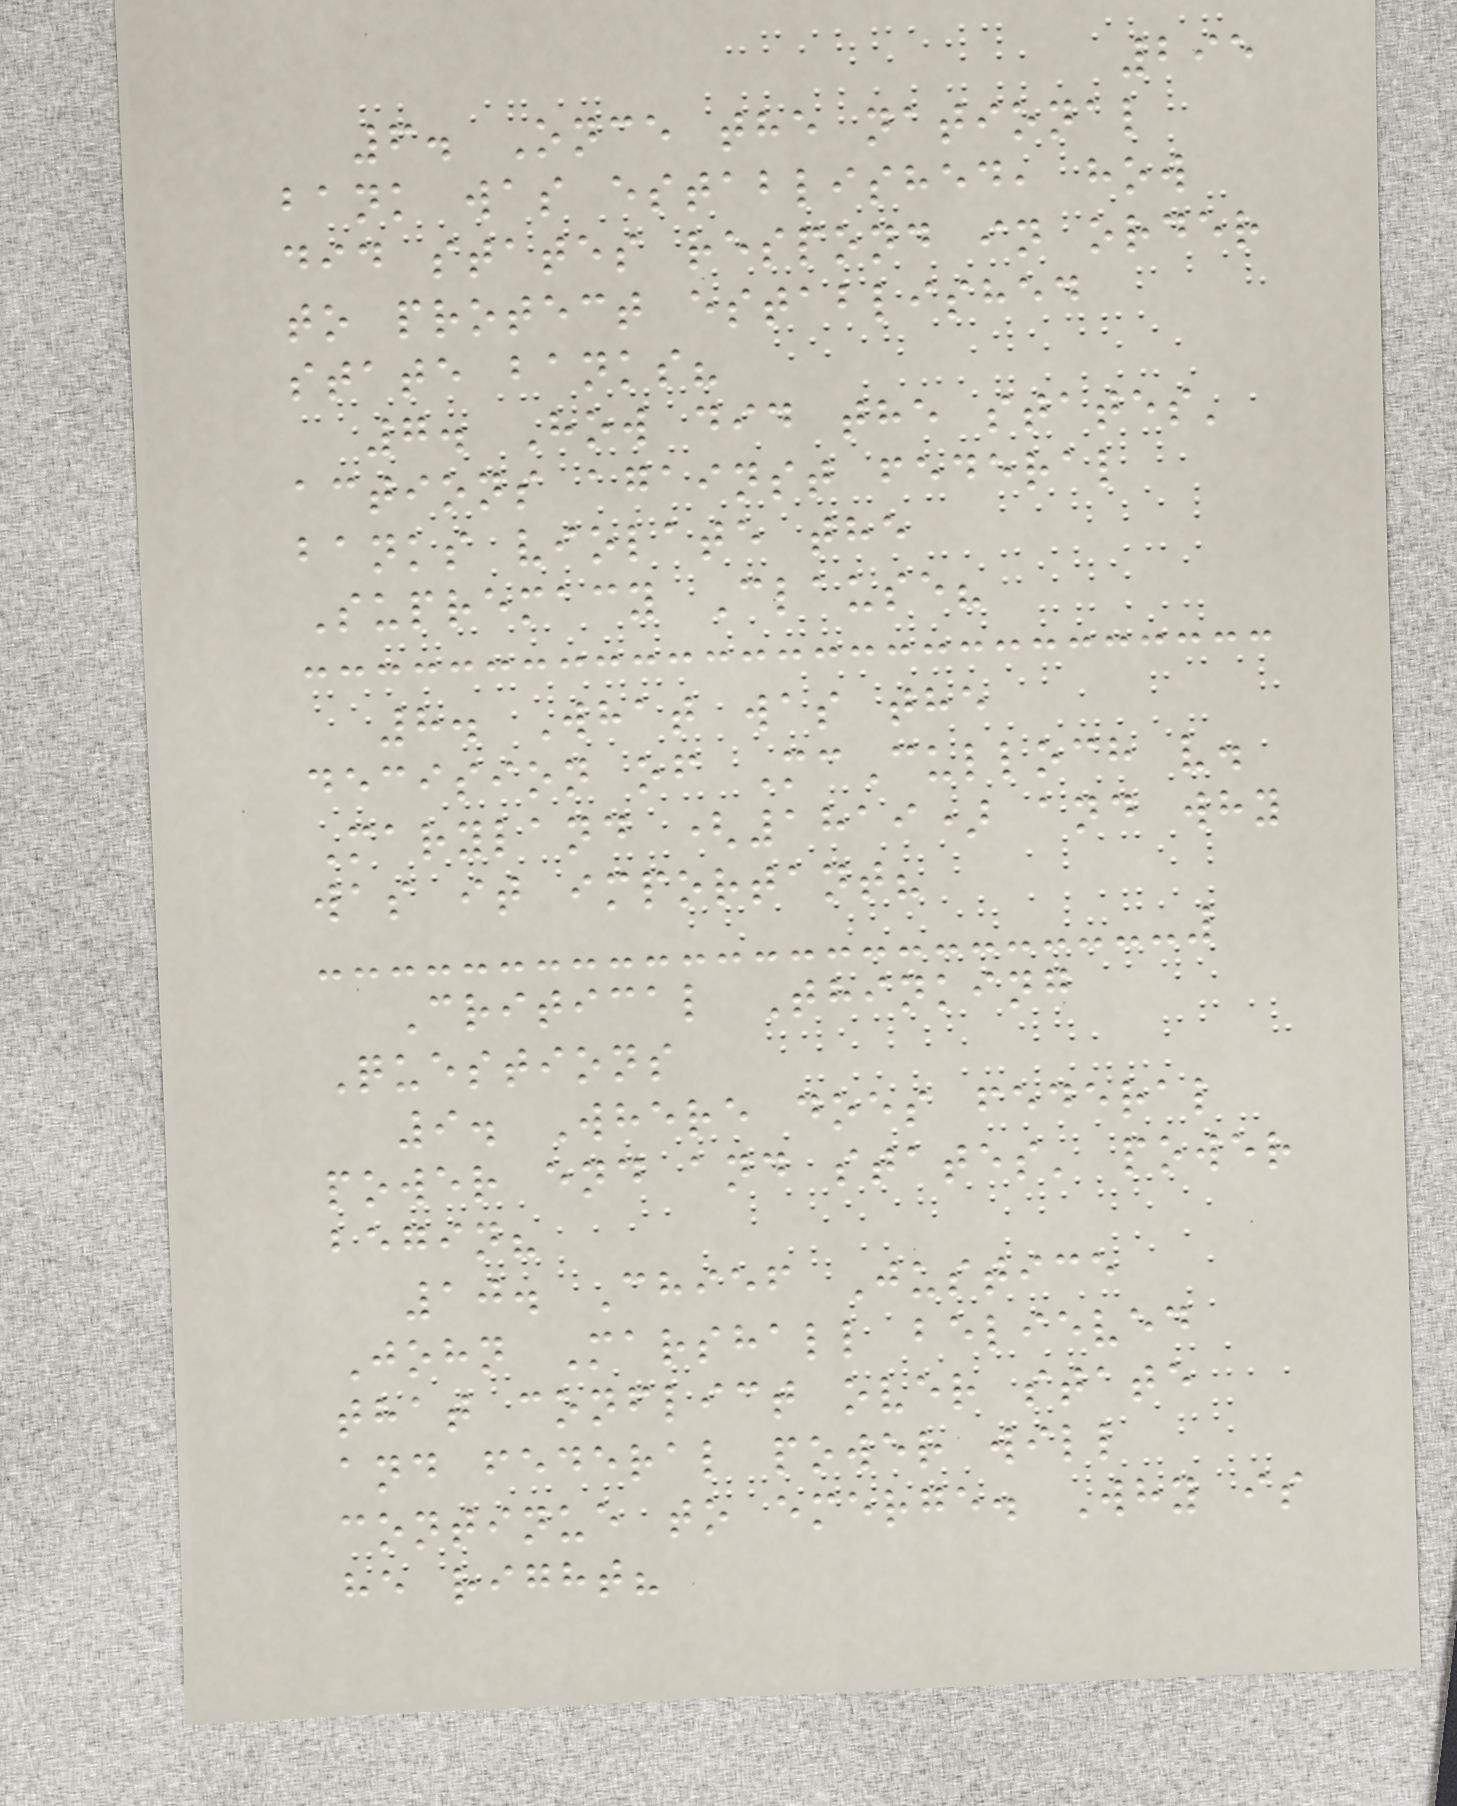295
6. Once the national
bank was established, how
did states respond in order
to protect established
state banks?
7. How did the states'
actions against federal
banks violate the
Supremacy Clause?
8. What was the
decision of McCulloch v.
Maryland (1819) and why
was it important?
Critical Thinking
Questions
9. Where does federal
power end and states' power
begin?
10. Chief Justice
John Marshall believed
that conflict over state
and federal power will
continue to emerge. Why is
he right?
